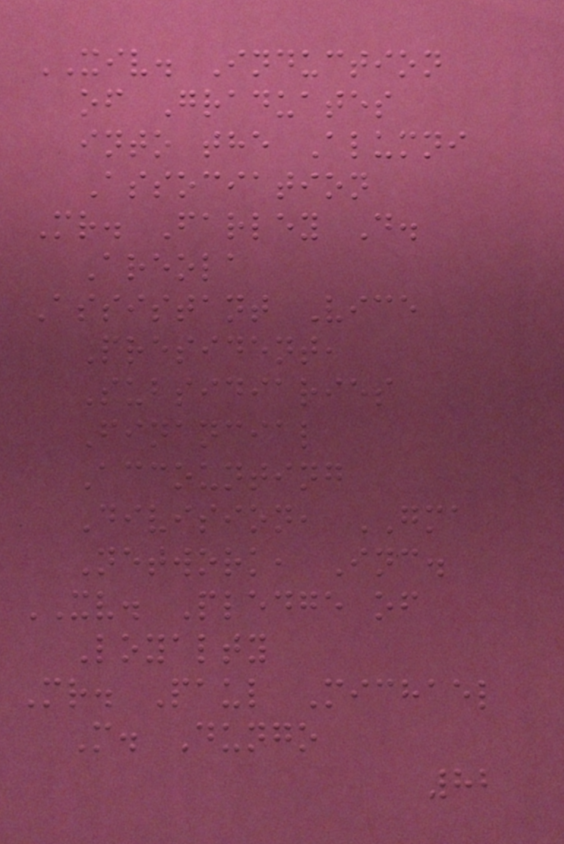XIV. Induction
of Graduates
into the Alumni
Association
Mr. Farley D.
Areola
Assistant Vice
President,
Subsidiaries
Financial
Accounting
Division, GMA
Network, Inc.
XV. Pledge of
Loyalty
Mr. Paul Michael
M. Dungo
82
